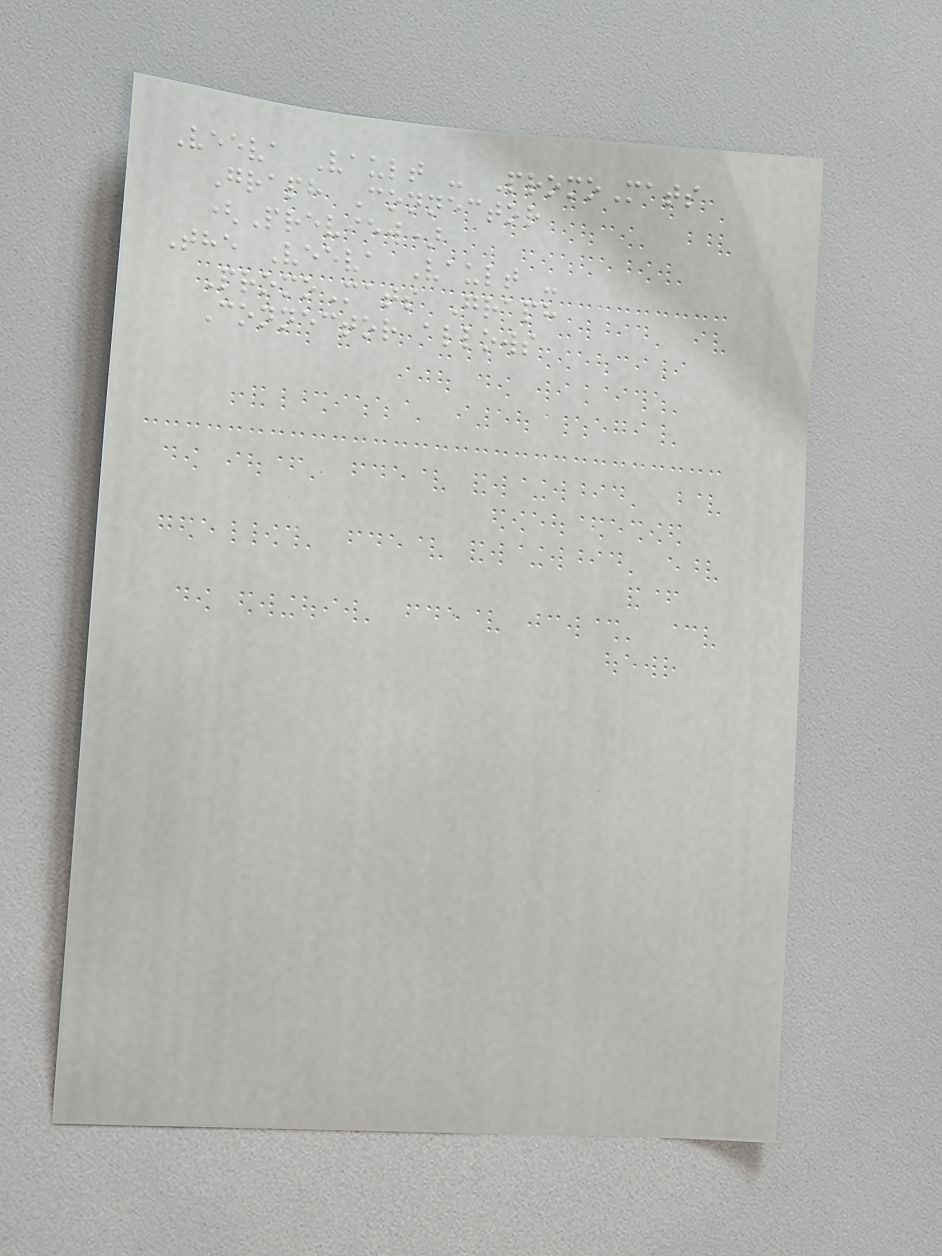Veeva Vault - PromoMats
Graph Connector
(Preview)
The Veeva Vault -
PromoMats Graph
Connector allows
